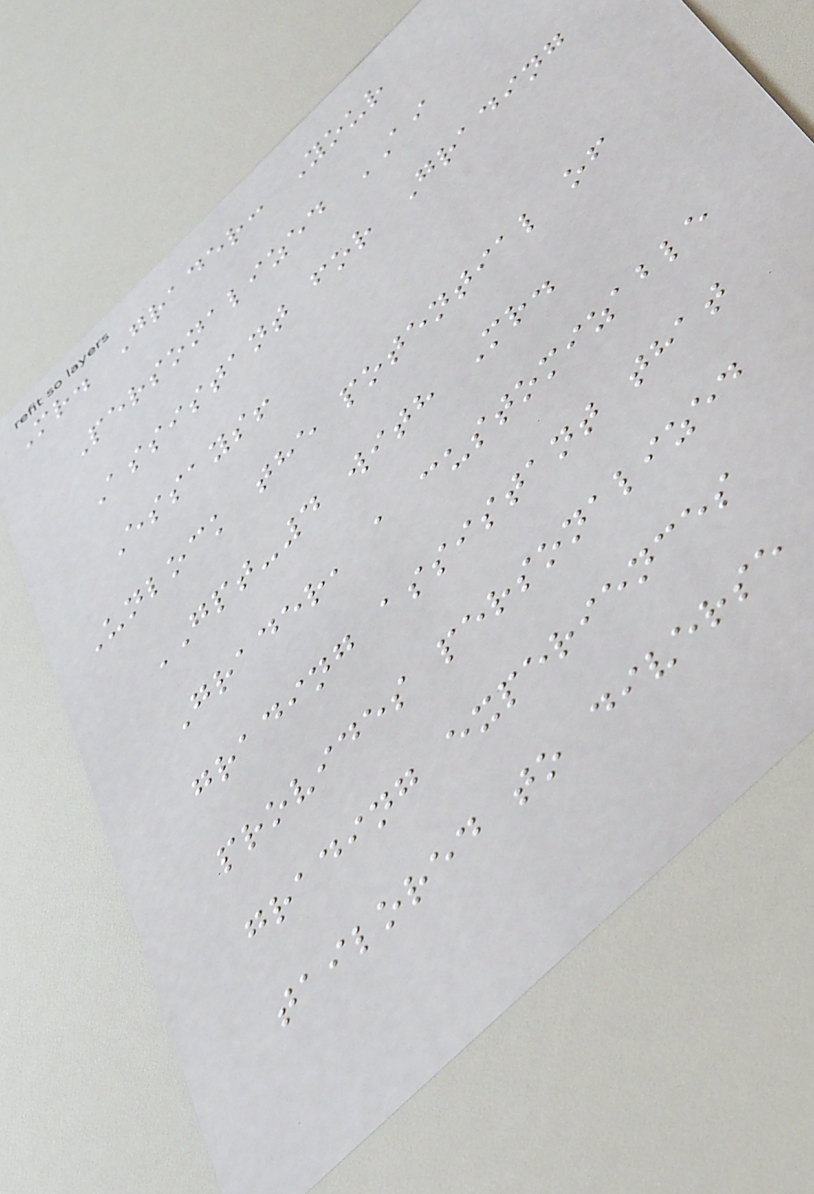Mr. Grader: Your
Personalized AI
Assistant for Grading
Essays!
Unlock the potential of
GPT-4 with Mr.
Grader, a customizable
grading assistant that
provides personalized
grading experiences
tailored to diverse
